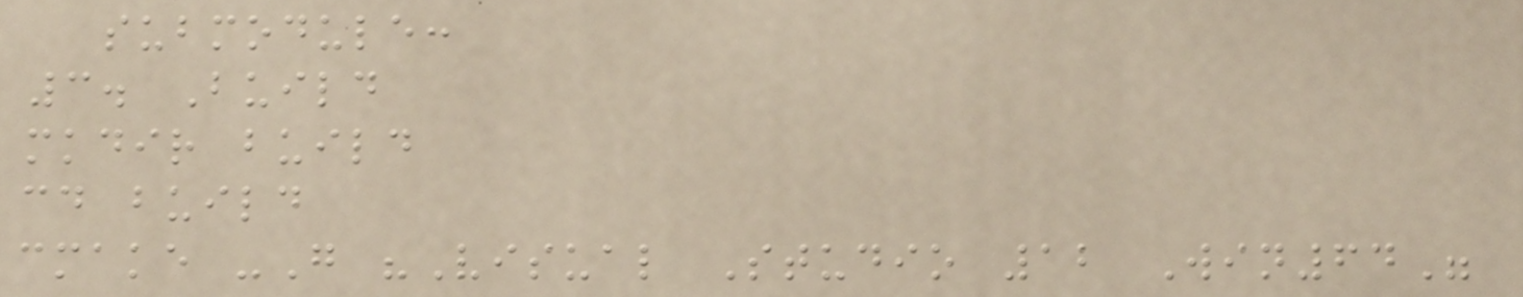submodule:
3. Build
mkdir build
cd build
cmake -G "Visual Studio 12 Win64"
